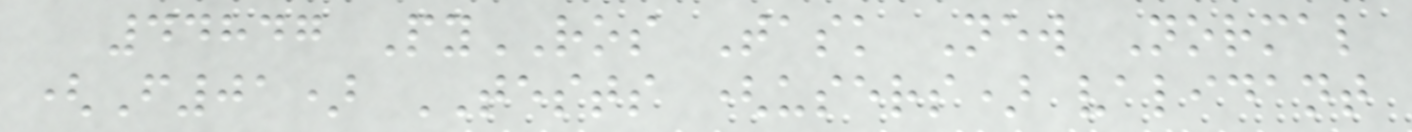44847 PyROS Task New Normal
(F01) TESTS (users) validant
